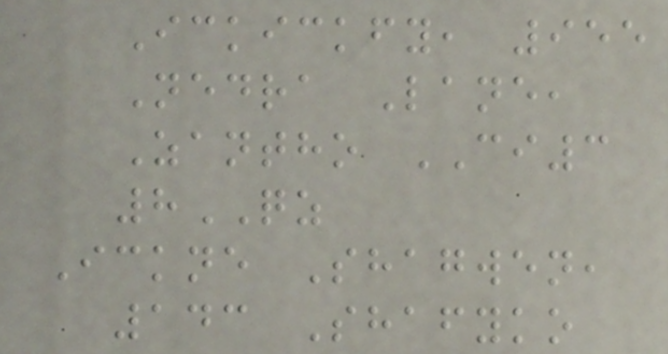Ickickfy, 955
Nedra Lane,
Zantho CI3
8QZ
Ickne Shagwen,
143 Shafyko
